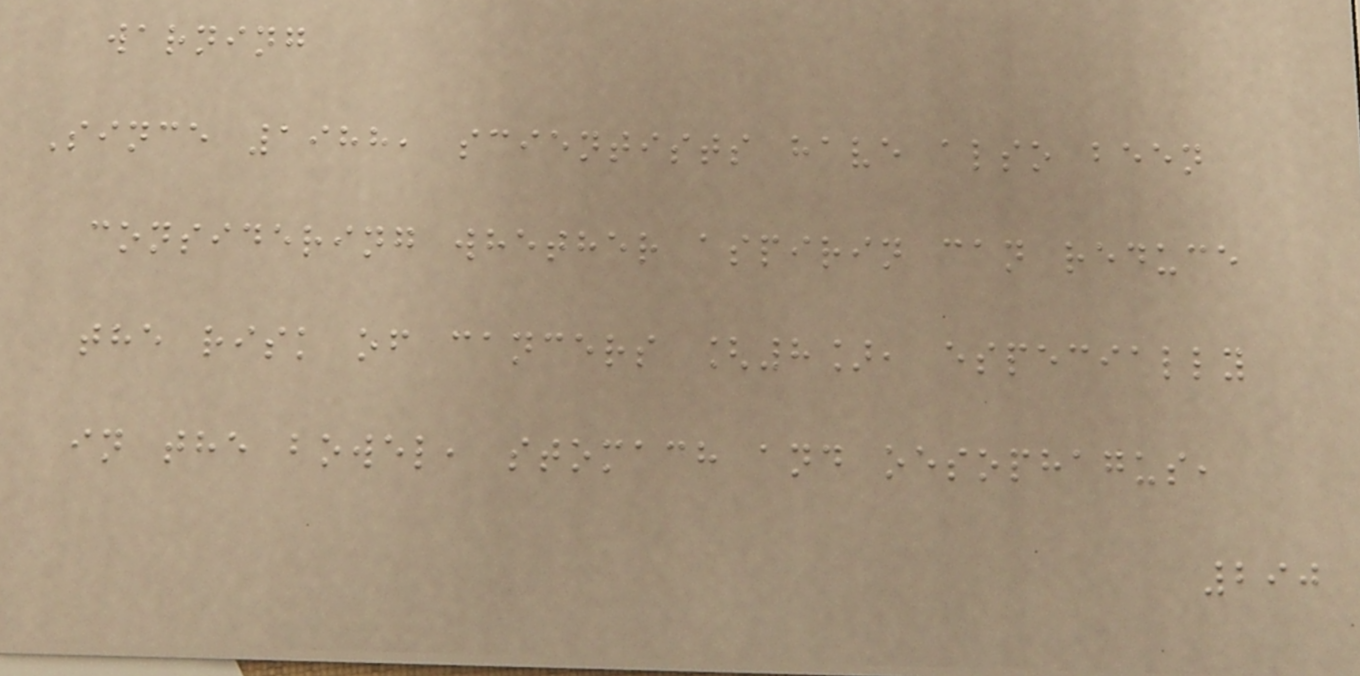warning
Since 1988, scientists have also been
considering whether aspirin can reduce
the risk of cancers [8], especially
in the bowel, stomach and oesophagus,
290
